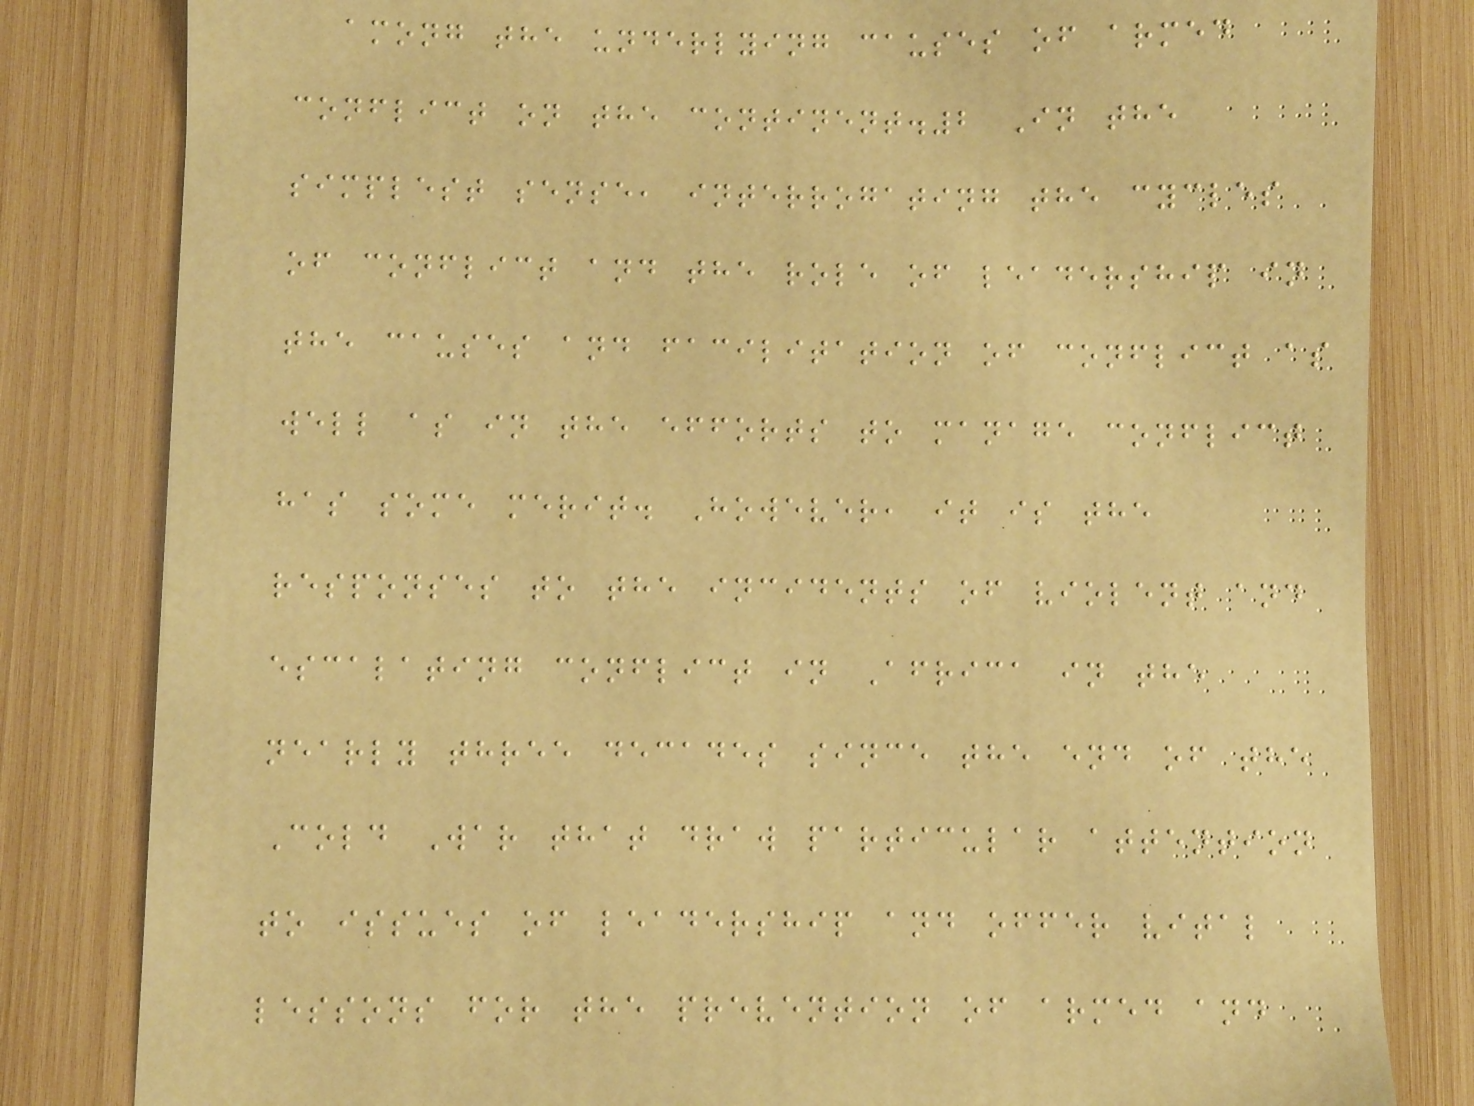among the underlying causes of armed
conflict on the continent.2 In the
simplest sense, interrogating the cycles
of conflict and the role of leadership in
the causes and facilitation of conflict as
well as in the efforts to manage conflict
has some merit. However, it is the
responses to the incidents of violent and
escalating conflict in Africa in the
nearly three decades since the end of the
Cold War that draw particular attention
to issues of leadership and offer vital
lessons for the prevention of armed and
